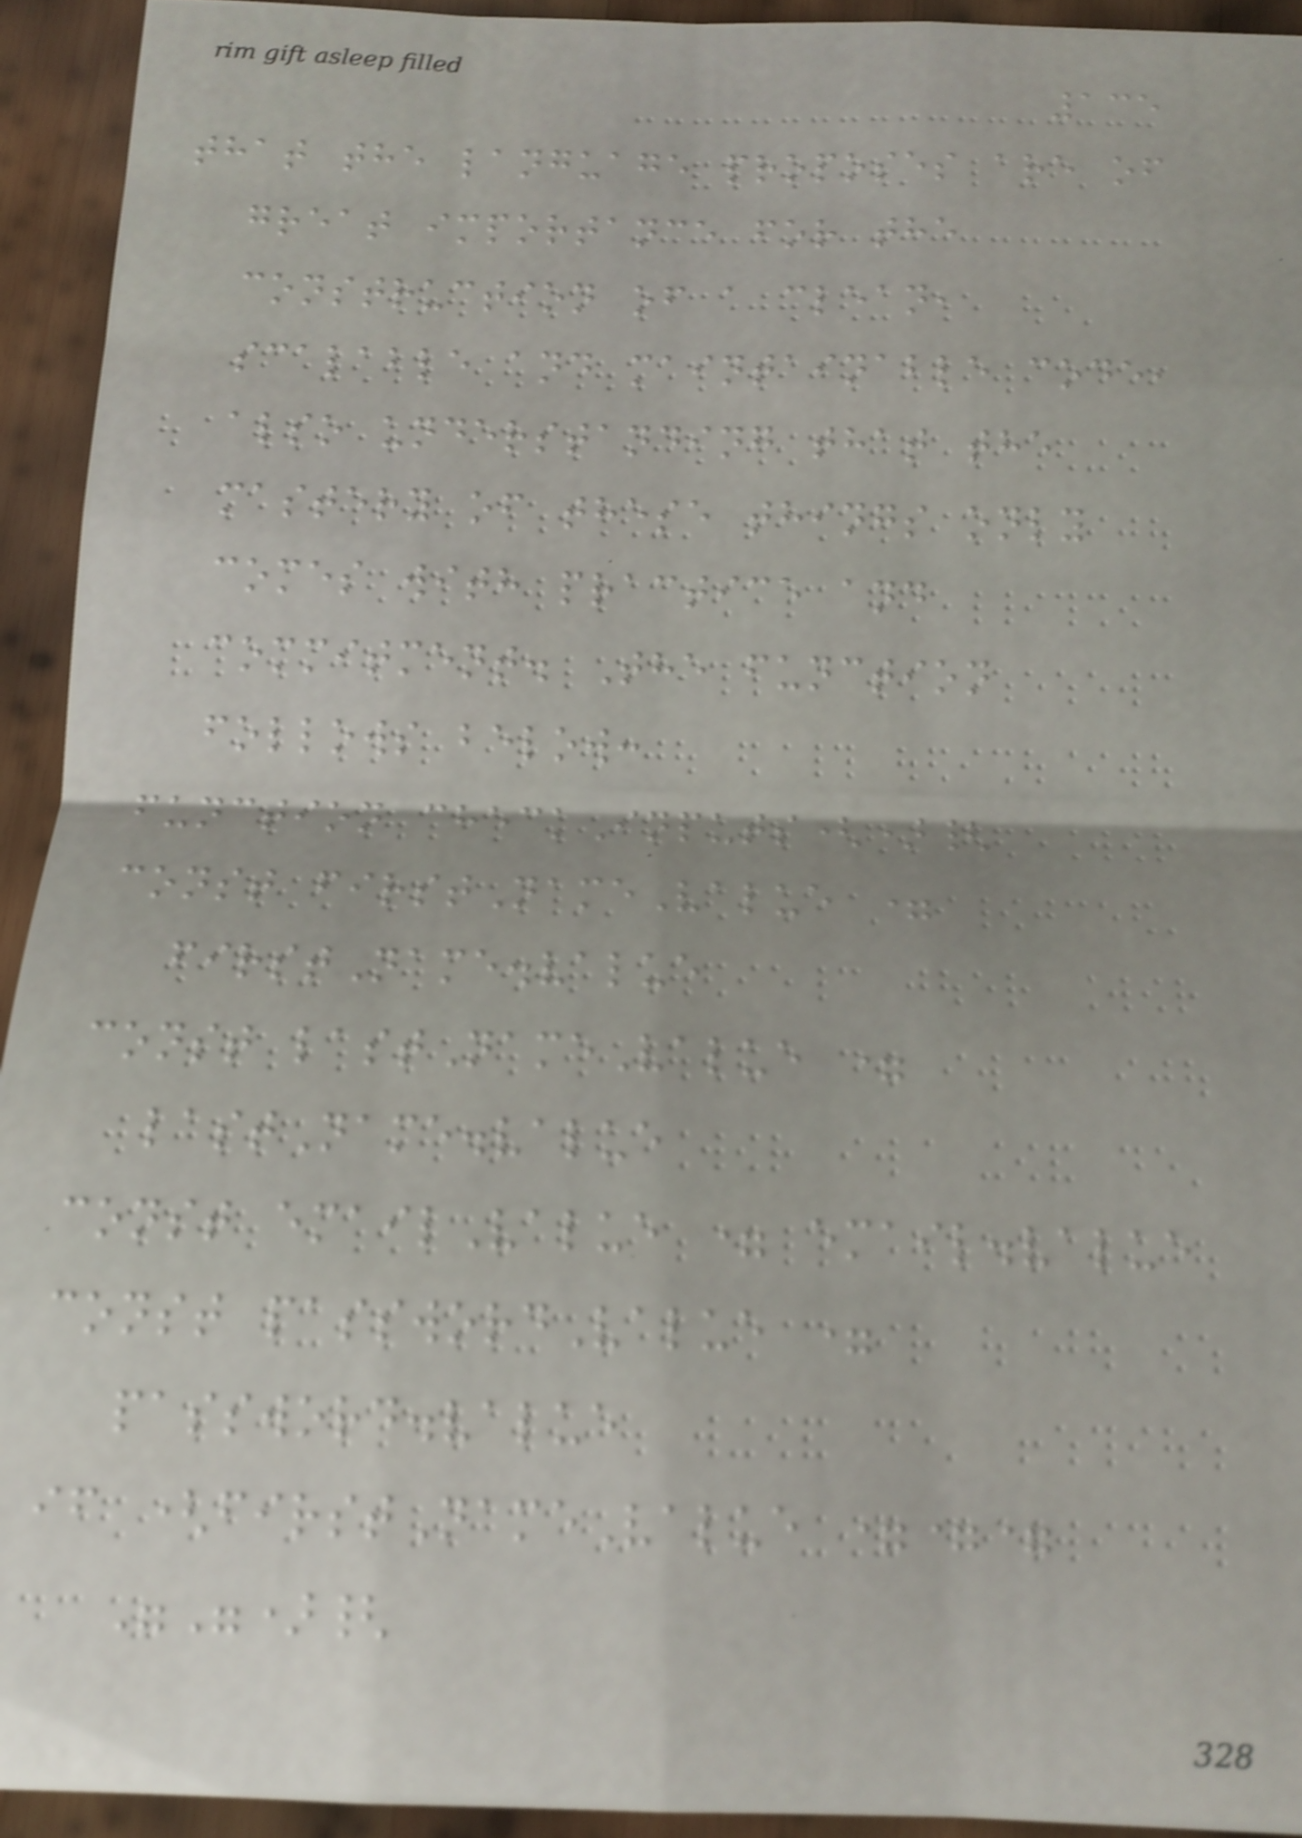135
that the language proposes are of
great importance for the
construction of a clean,
scalable and maintainable code,
also understanding that the
mastery of these things only
comes with practice and
commitment. The function
follows below:
function checkInputs(){
const firstNameValue =
firstName.value
const lastNameValue =
lastName.value
const emailValue = email.value
const passwordValue =
password.value
if (firstNameValue ===
""){
